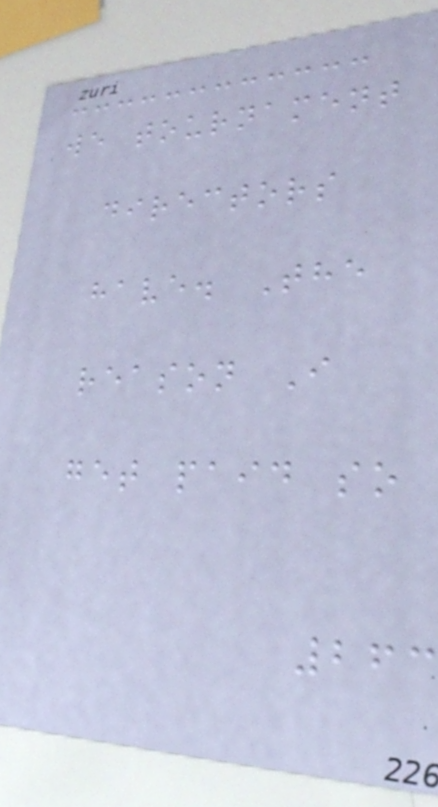we tournament
directors
have. The
reason I
get paid so
263
